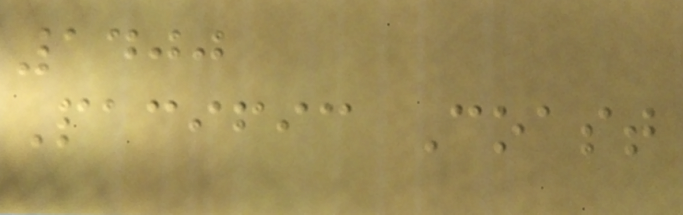1400
Pacific Coast
